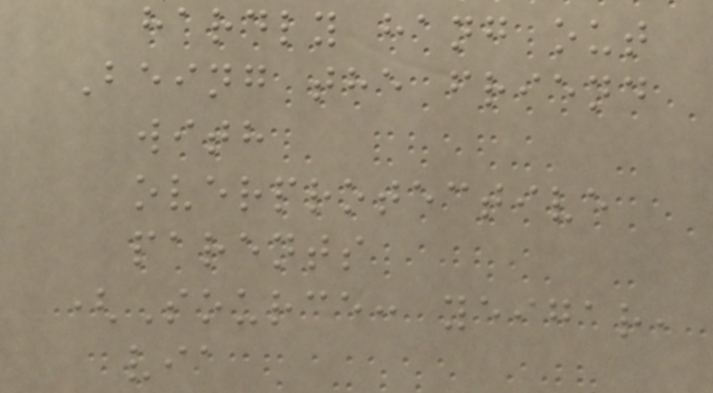hardly hang out
Being the friend
with
overprotective
parents
(Source: yeigar,
via
